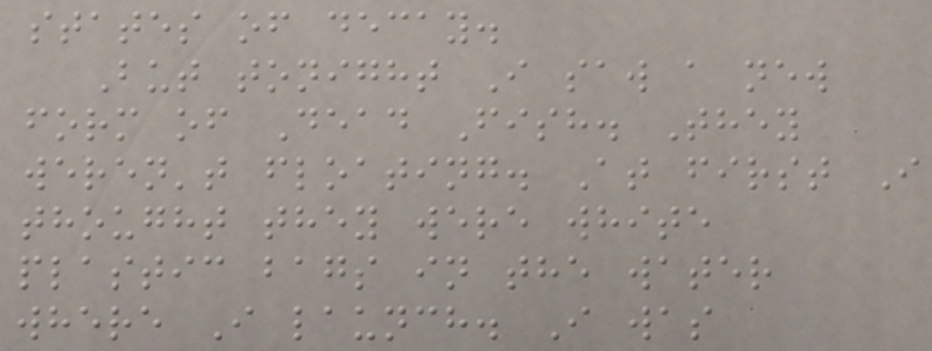states of decay.
But tonight I saw a new
form of Dead Fish. They
weren't floating. At first I
thought they were white
plastic bags in the water
where I launch. I was
